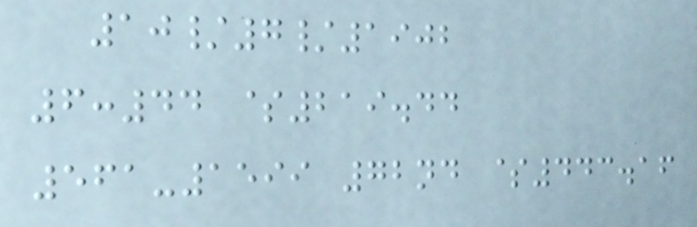10/7/1902
6:44 $219.44
561-1599 72nd $443.16
